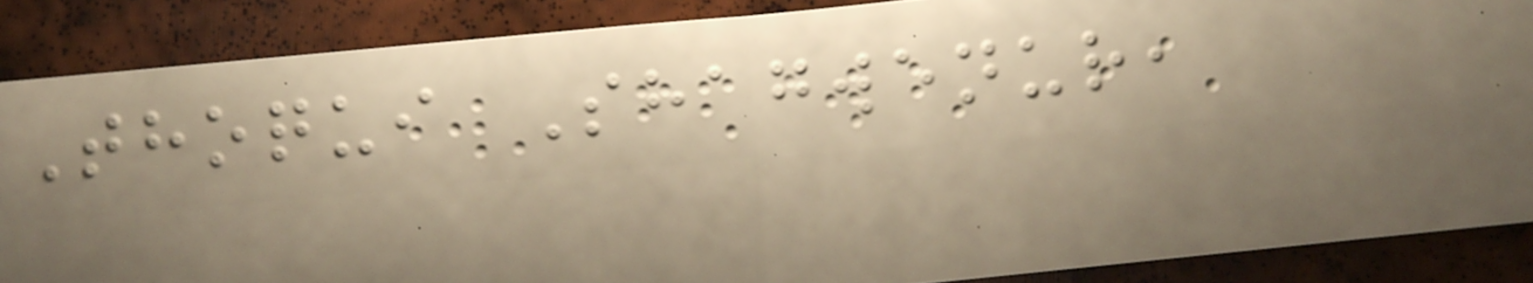Thoqui Shagwenur,
